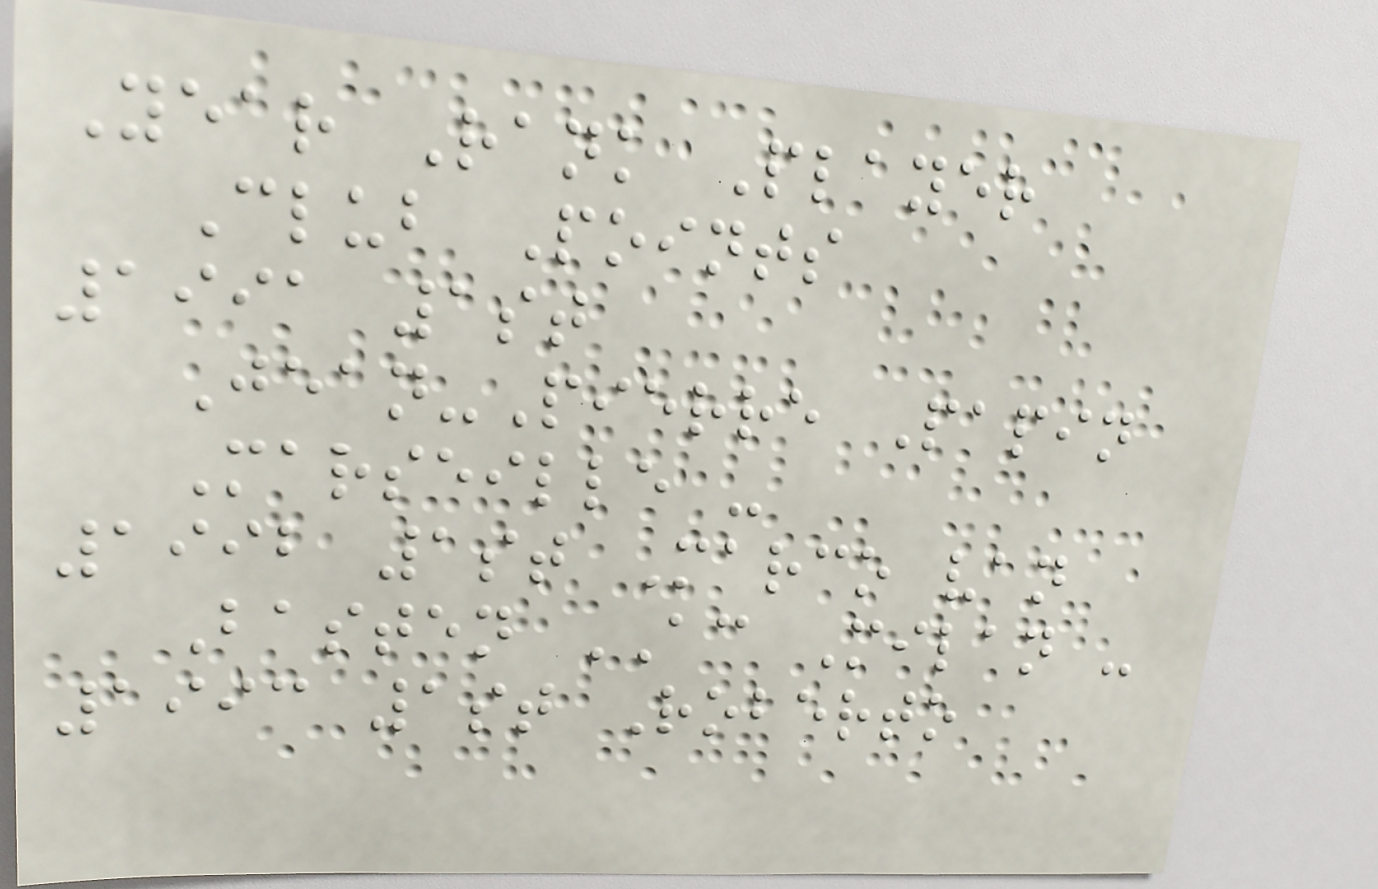Year Rank Player
Club Points
1991 1st
Jean-Pierre Papin
Marseille -
1992 1st Marco van
Basten AC Milan -
1993 1st Roberto
